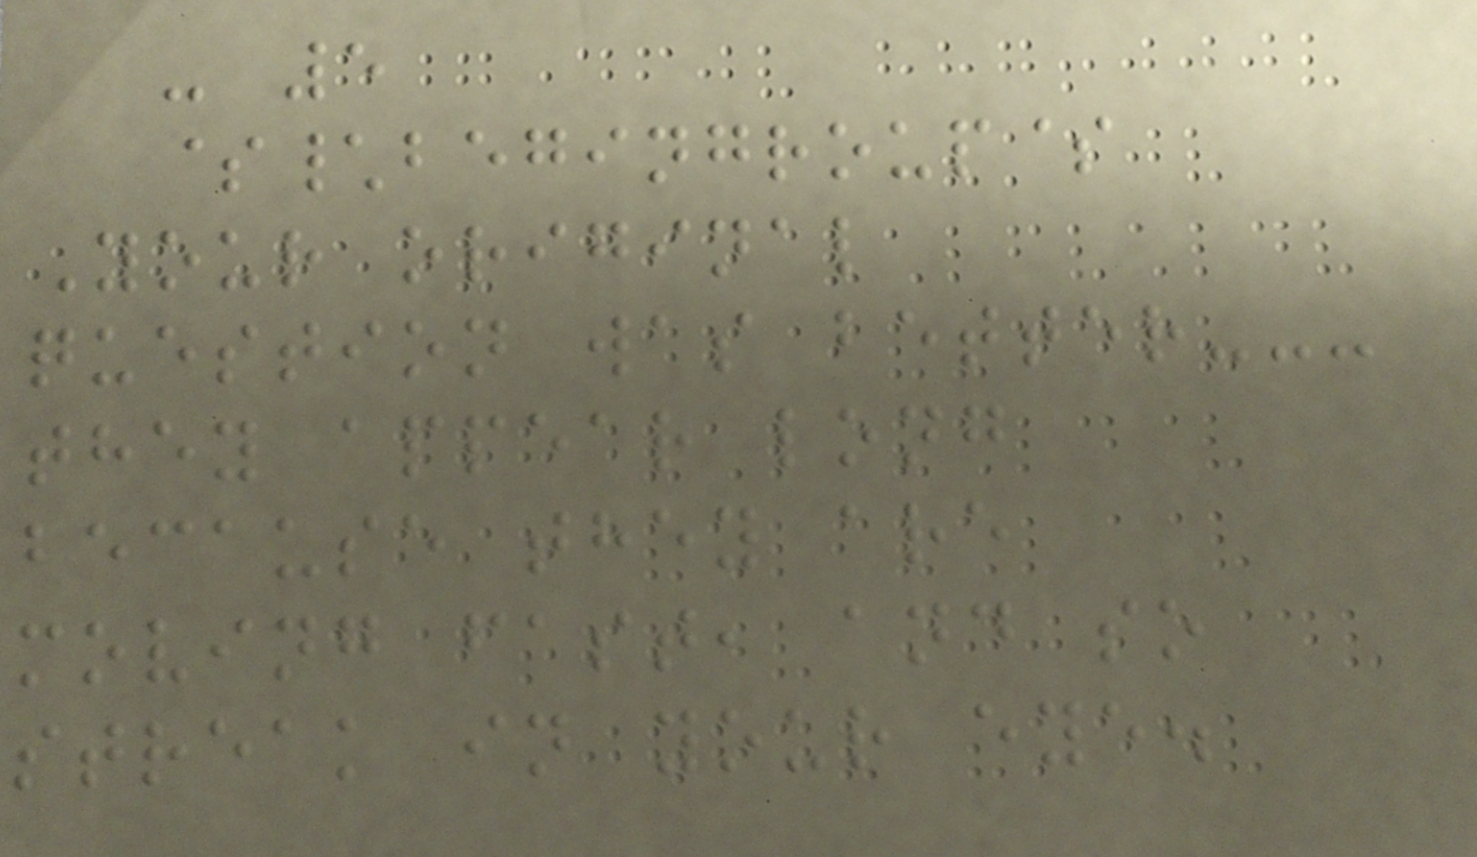- 5
$\begingroup$
Your original
question was better---
they appear long
because they are
moving fast, and so
streak in your eye.
